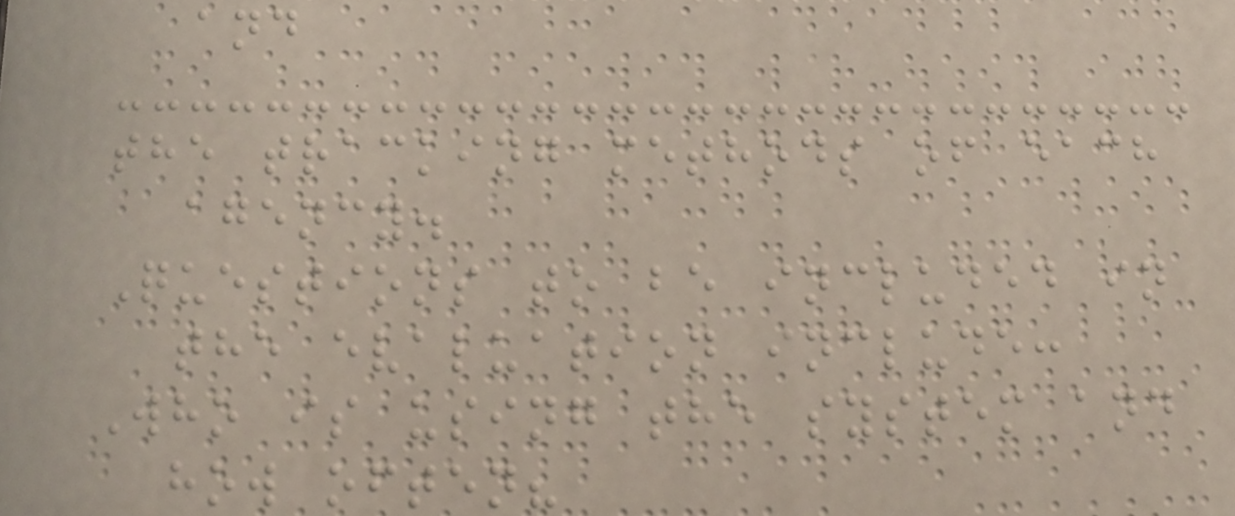and
the tracking methods of each
agency.
Questions to be included in
the evaluation include:
Who is using the system and
how often?
